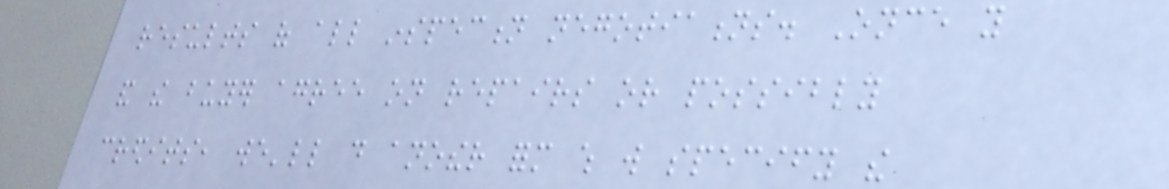results of all inspection negotiations. Once you
and the buyer agree on repairs or possibly
credits, we'll do another form which will specify the
